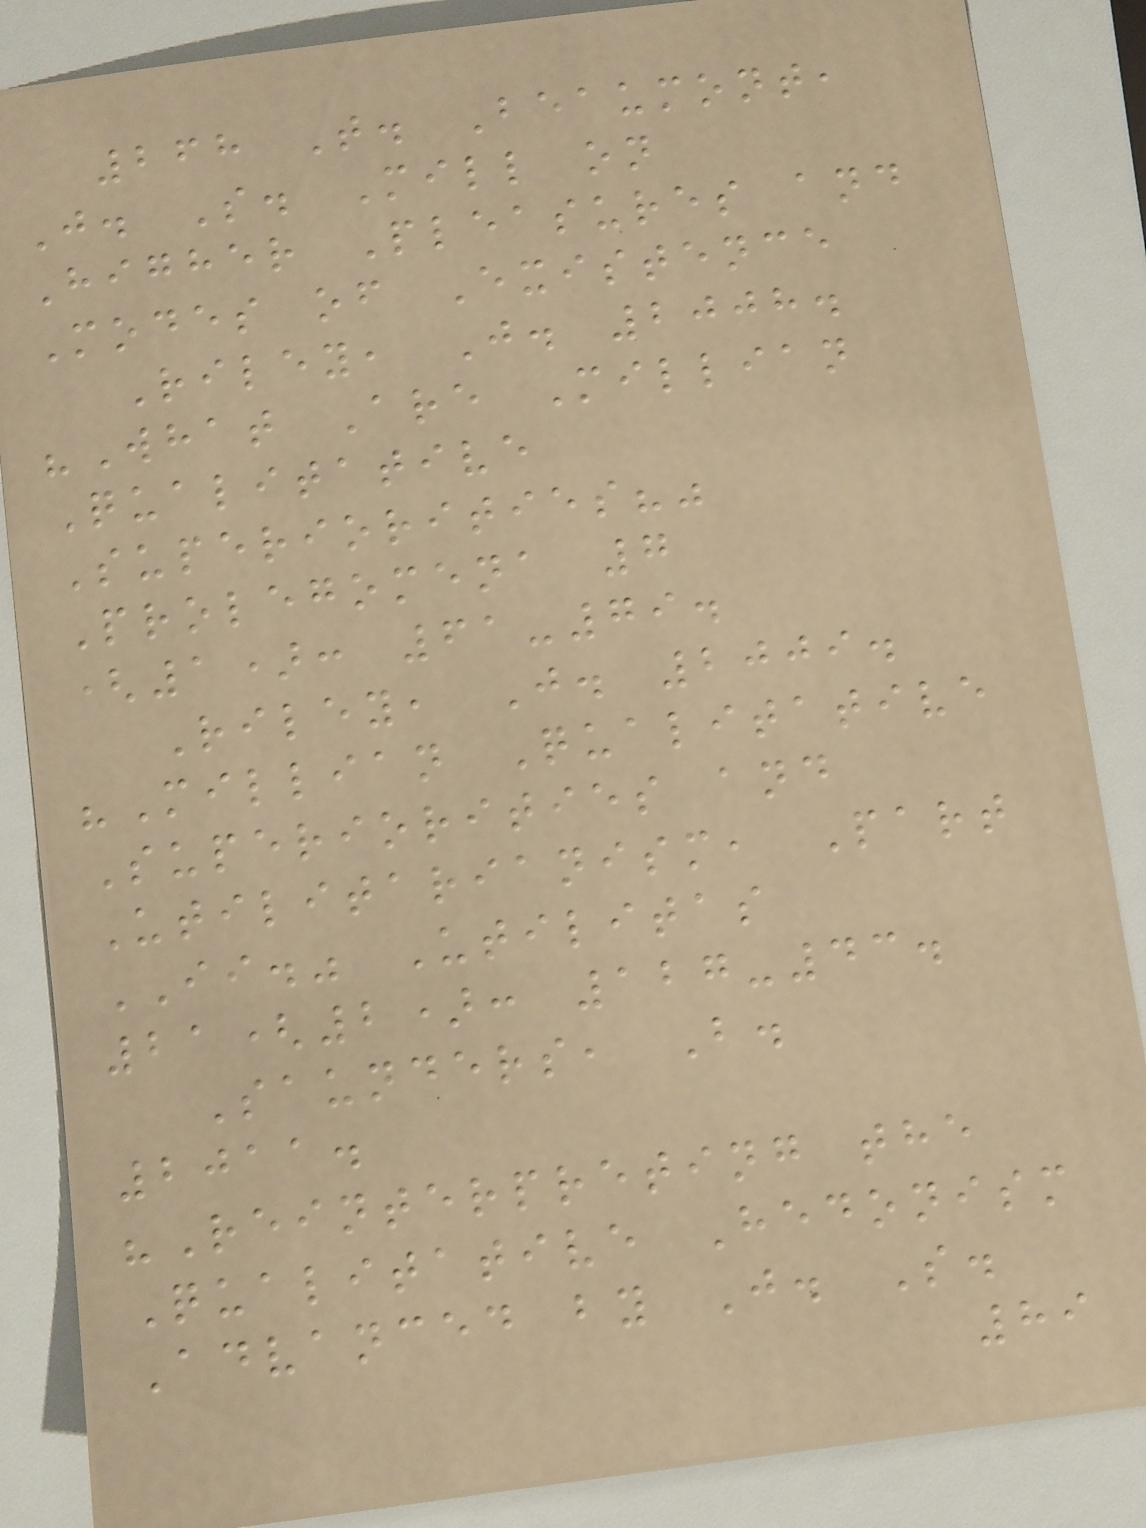268 T. Beaumont,
J. S. Mill on
Higher Pleasures and
Modes of Existence
Riley, J. 2008.
"What Are Millian
Qualitative
Superiorities?"
Prolegomena 7
(1): 61-79.
Riley, J. 2009.
"Millian Qualitative
Superiorities and
Utilitarianism, Part
II." Utilitas
21(2): 127-43.
Saunders, B.
2011.
"Reinterpreting the
Qualitative Hedonism
Advanced by J. S.
89
